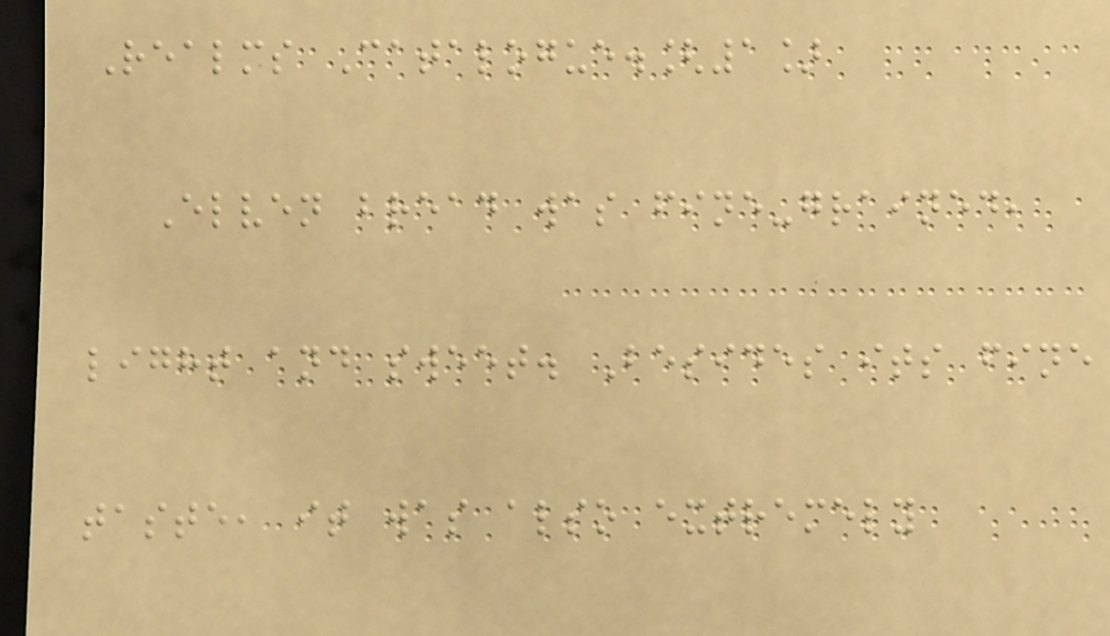Realms Catalogue.[1]
Elven bread was fine-grained,
light and sweet. Besides its fine
taste, it was also extremely
